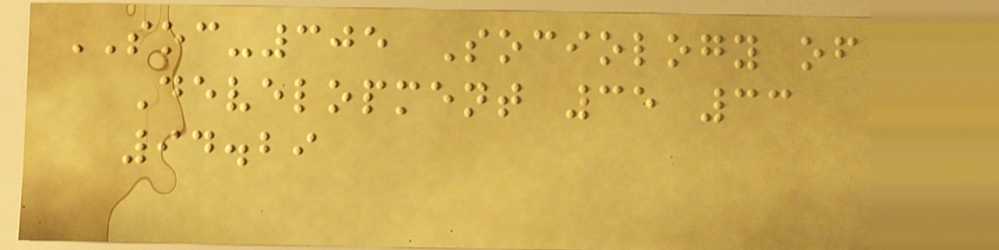SOC-305 Sociology of
Development 35 33
94.29
